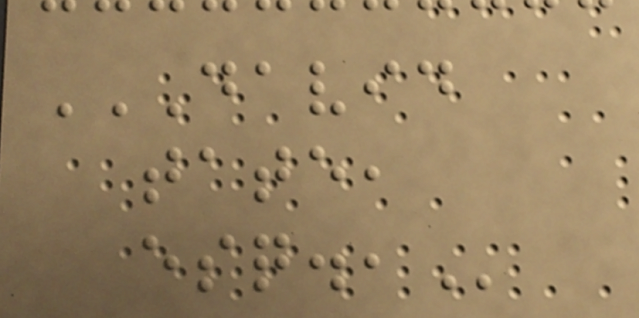DAVID
TATE,
ESQ.,
